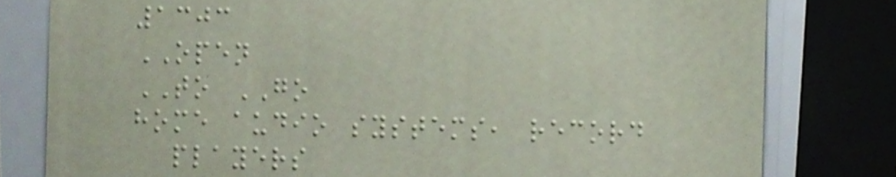1303
OPEN
TO GO
home audio systems, record
players
